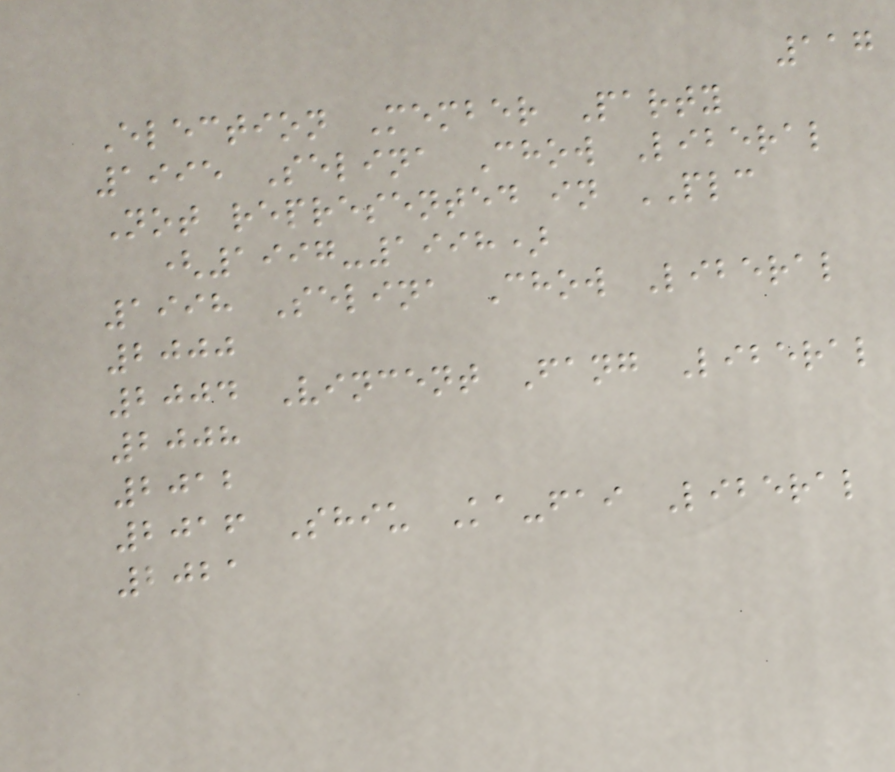117
Election Member Party
1995 Selina Chow Liberal
Not represented in PLC
(1997-1998)
1998 Selina Chow Liberal
2000
2004 Vincent Fang Liberal
2008
2012
2016 Shiu Ka-fai Liberal
2021
